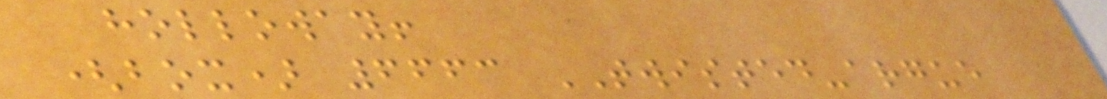holloway!
(box) 6663 TWISTED-argue
